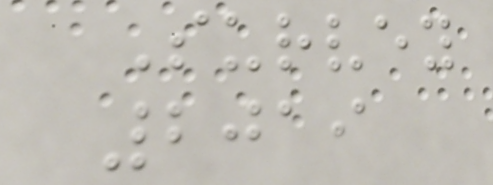Survey
2019
